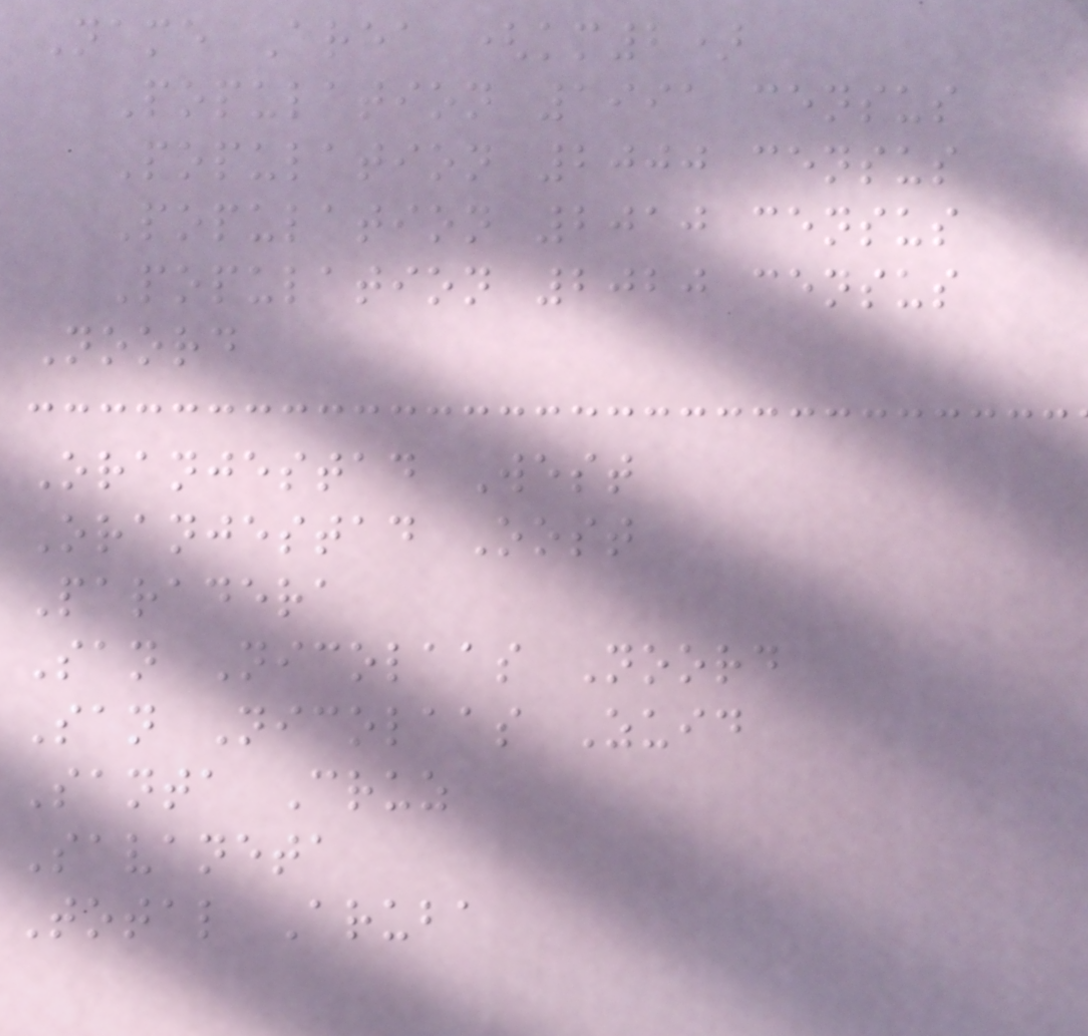Name Area (km2)
Population 1991 census
Population 2000 census
Population 2010 census
Population 2020 census
Noord
Oranjestad West
Oranjestad Oost
Paradera
San Nicolaas Noord
San Nicolaas Zuid
Santa Cruz
Savaneta
Total Aruba
